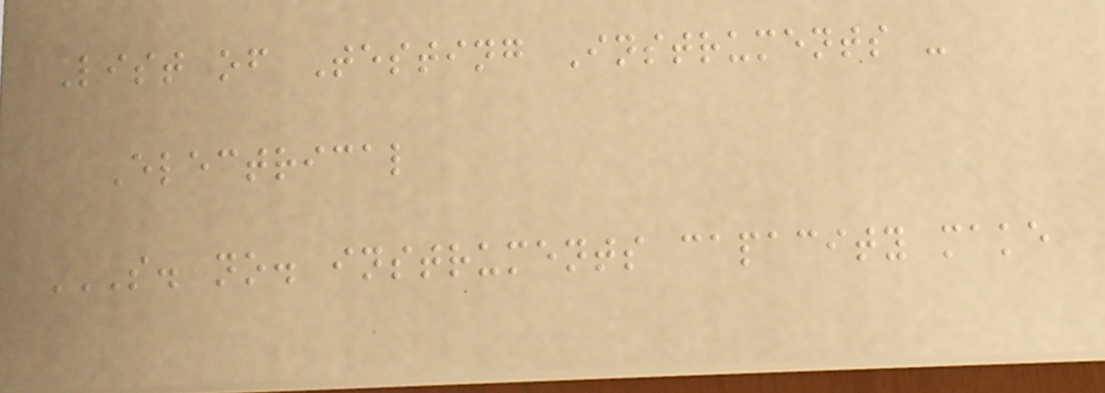List of Testing Instruments -
Electrical
S. NO. INSTRUMENTS CAPACITY MAKE
